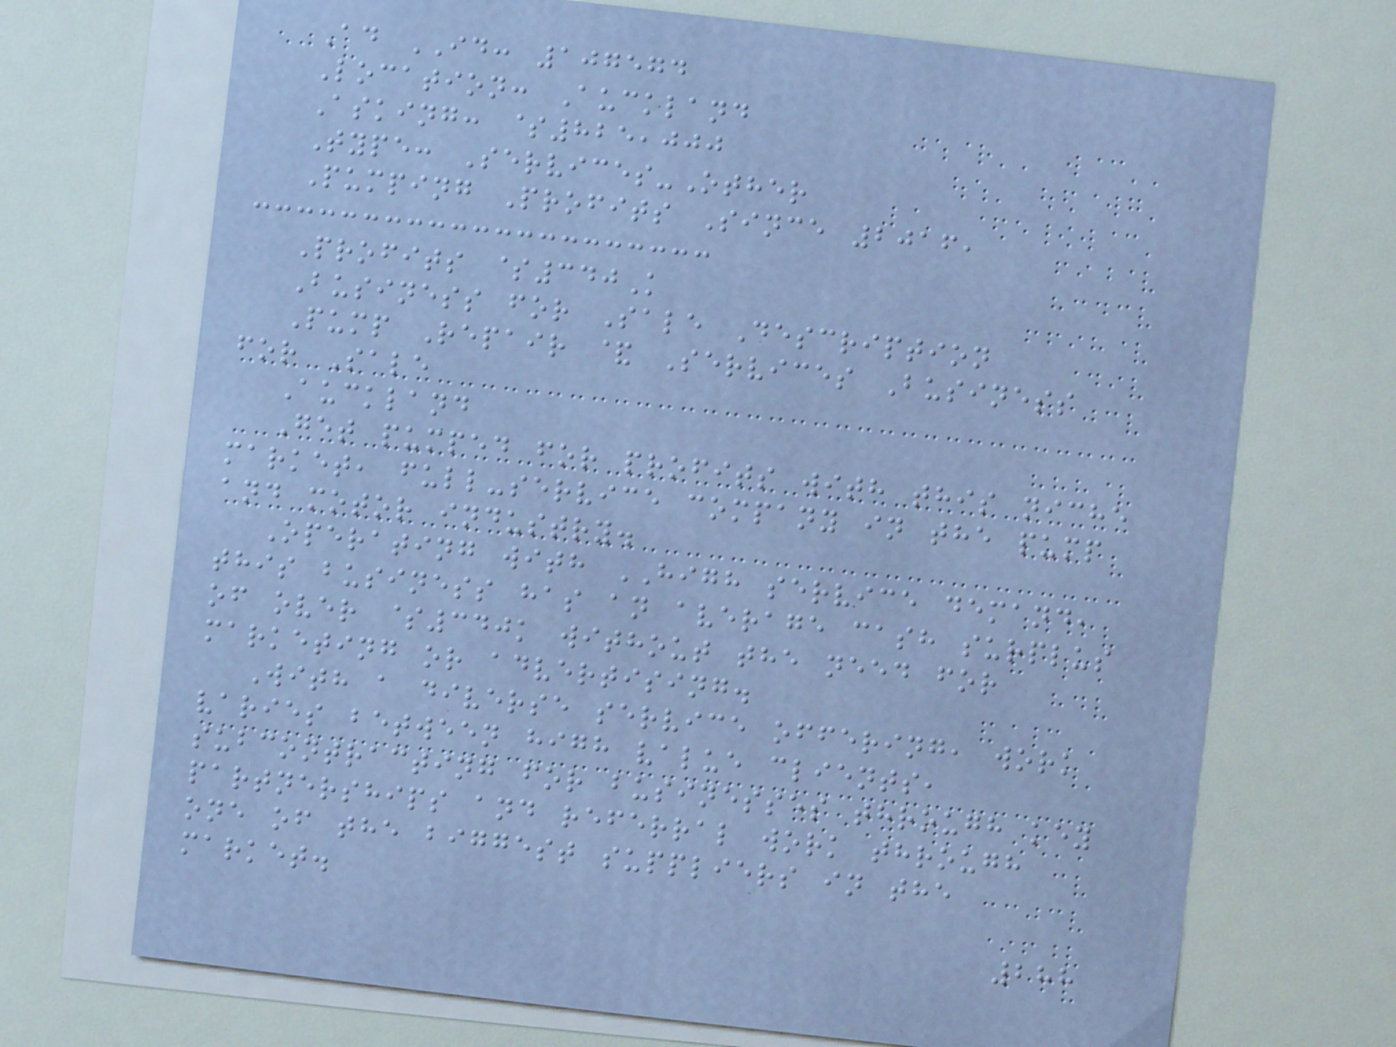Ad ID: 107574
Location: Auckland
Asking: $825,000
Type: Services-Other
Pumping Profits Since 2016,
Profits $340K
Business for Sale Description
Pump Repair & Services Business
for Sale
Auckland
Get pumped for profits with this niche
market, full-service company in the pump
and motor industry.
Operating with HIGH service demand,
this business has an average cash surplus
of over $340k without the need for
marketing or advertising.
With a diverse service offering, work
varies between high value clients,
subcontracting for businesses through key
partnerships and referral work through
one of the biggest suppliers in the
market.
288
